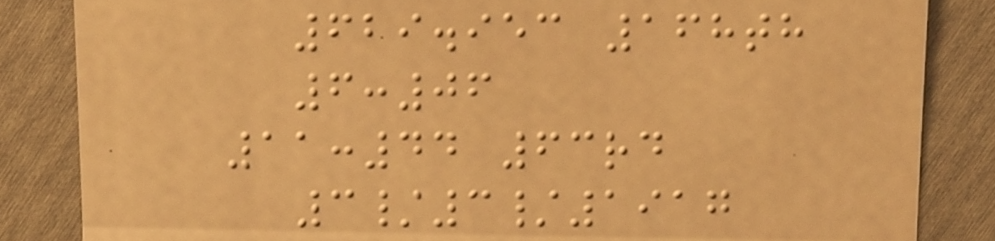629.953 168th
6:06
11:44 63rd
3/3/1917
